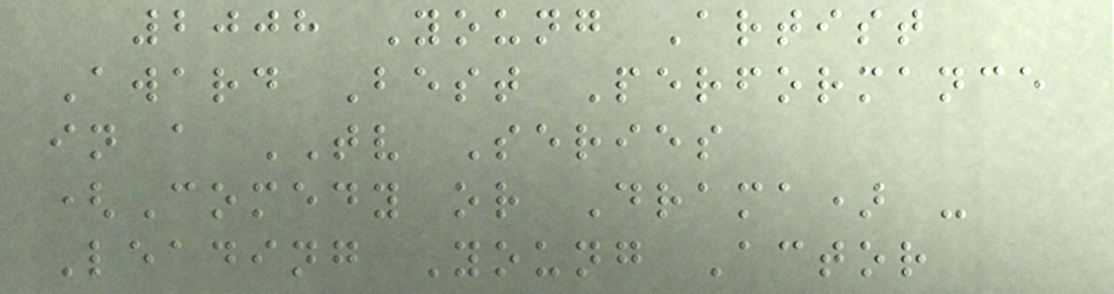2008 Young Artist
Award Best Performance
in a TV Series
(Comedy or Drama) -
Leading Young Actor
